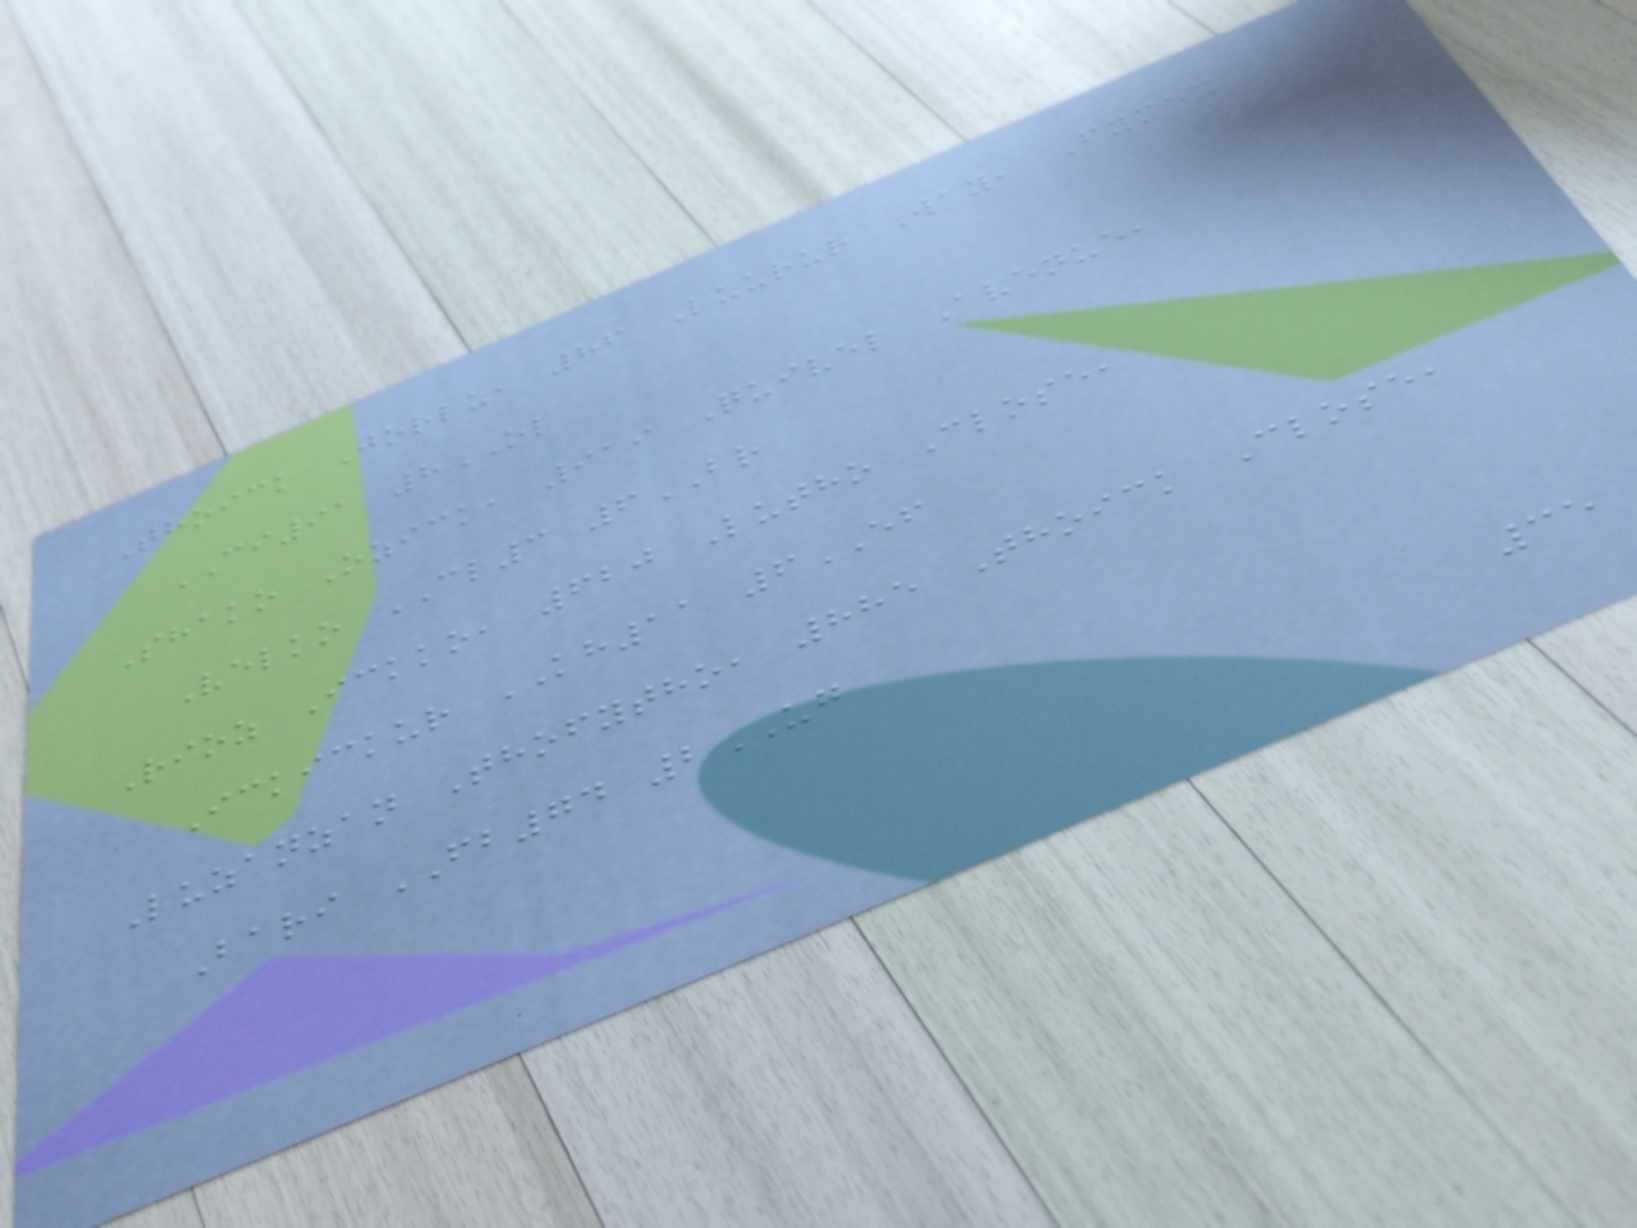Thoick Jorlu, 86 Luurur Way, Fymex
CI91 8OL
Shako Ozick, 919 Quivel Avenue,
Velko CL3 6BR
Rioz Ickko, 620 Lutho Close,
Ickickur KH11 6EF
Luzanzan Thofytho, 885 Thoick Close,
Bari FB74 2UG
35
